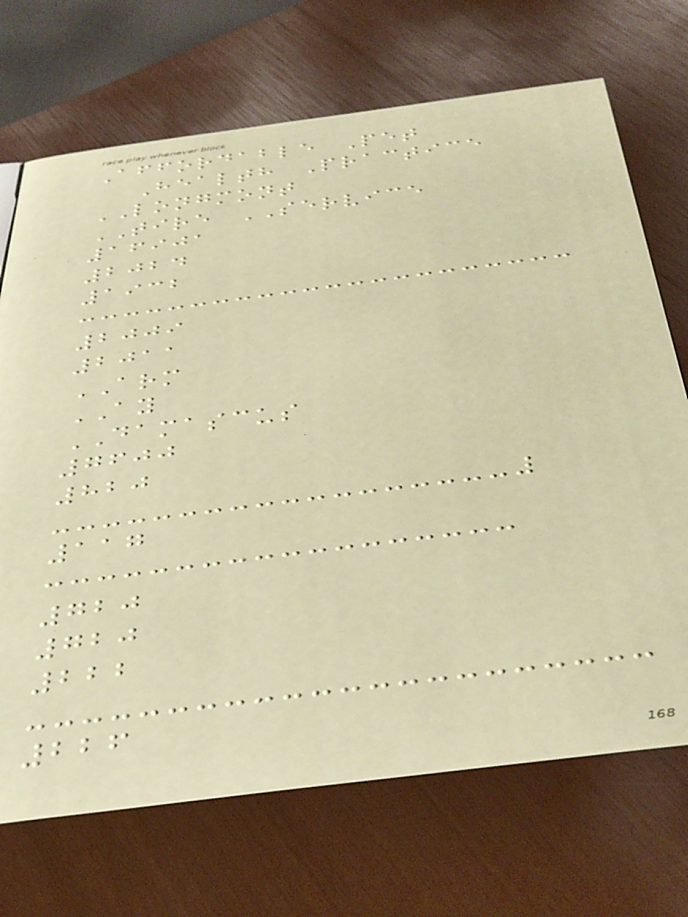Affordable Pet
Health Practice
LONGMONT
TIRE SERVICE
16901
2024
1932
2009
2011
ARM
AY
DAMASCUS
7600
820
117
720
720
222
226
